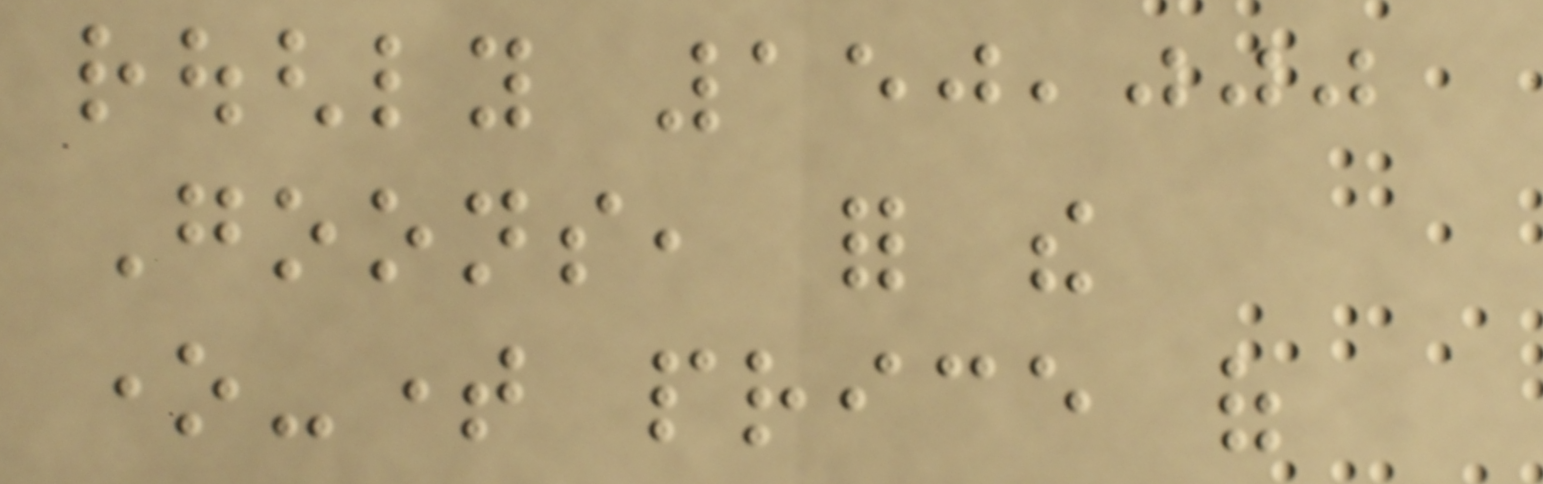roughly 150,000
Goons, for the
one-time price of
